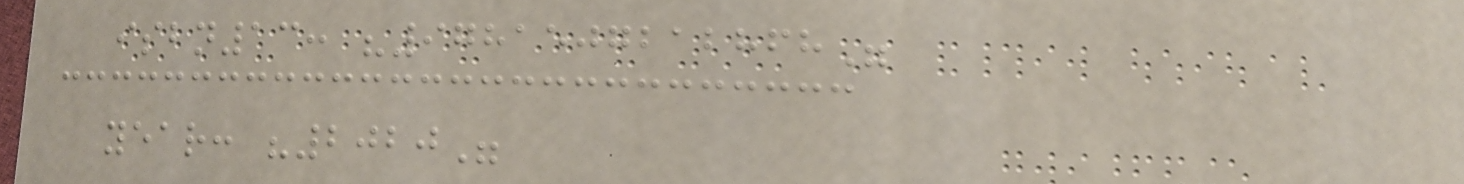isbn13: "9781507212868"
year: "2020"
